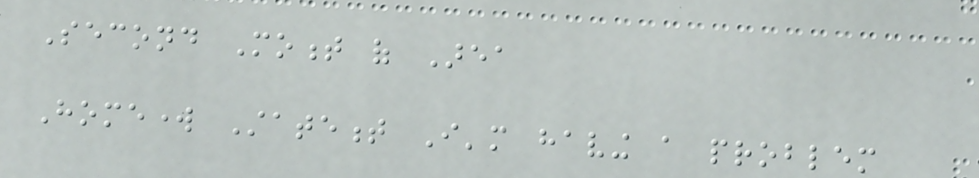Second Moment of Area
Homework Statement I'm having a problem
